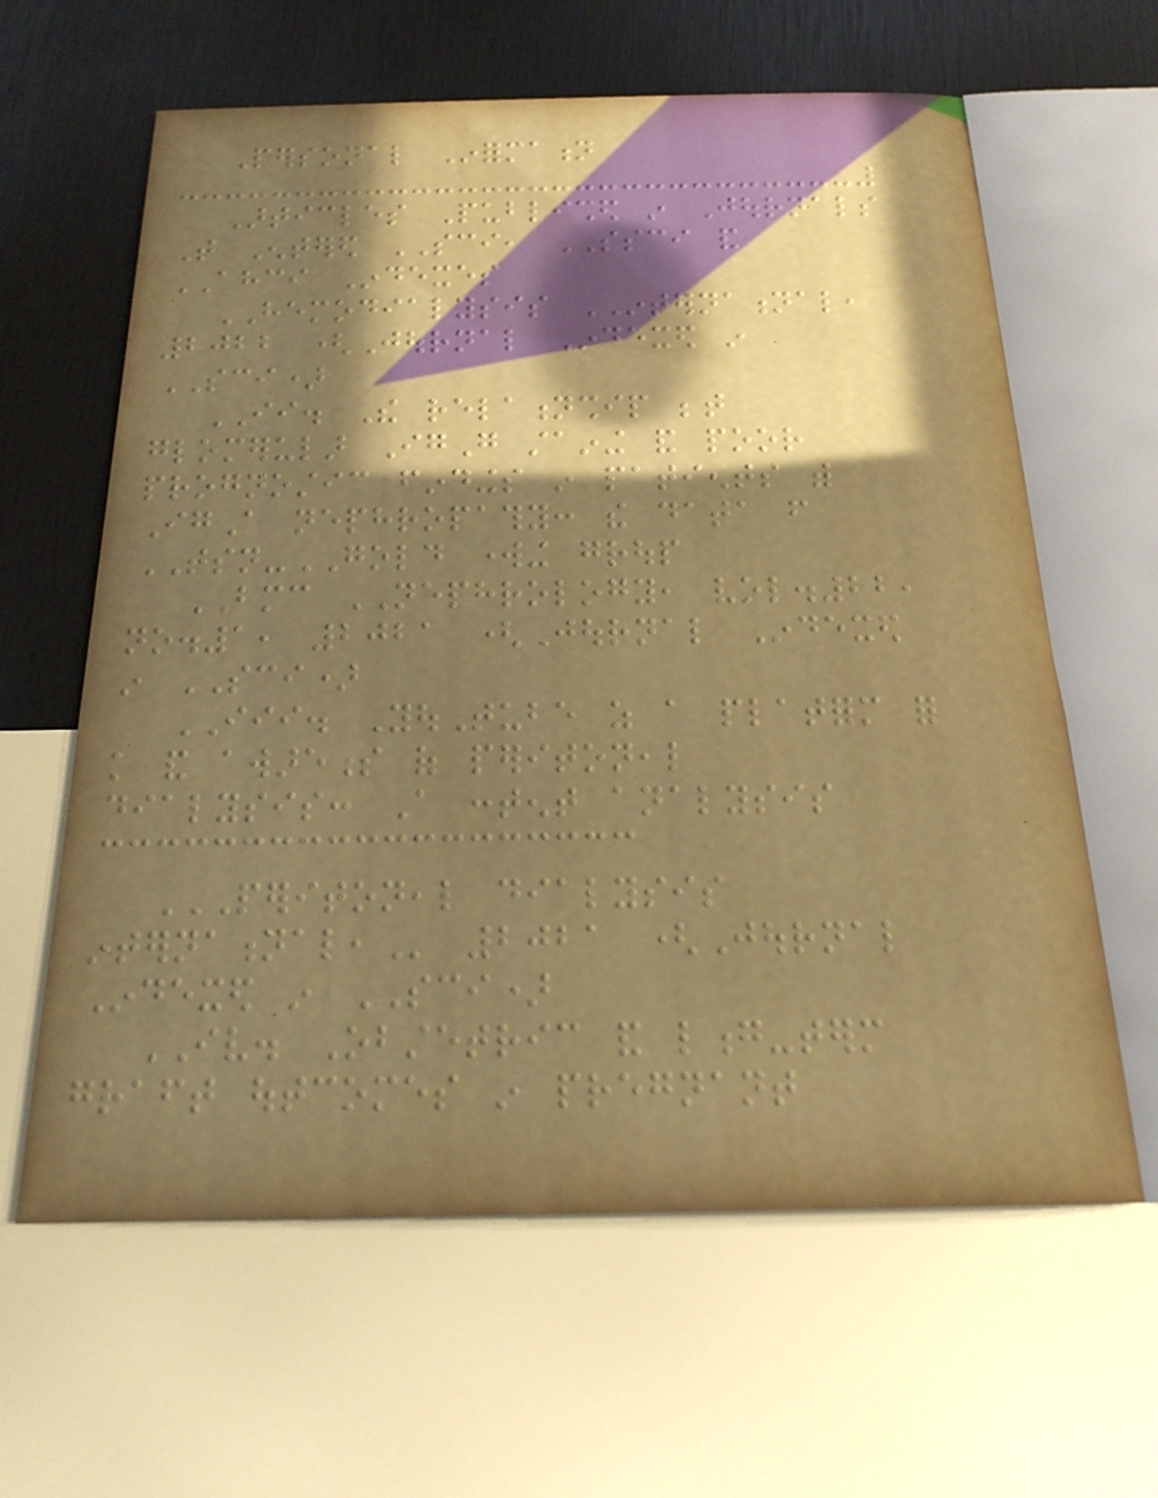Personal Information
Articles Published in Journals
That Entered SCI, SSCI and
AHCI Indexes
HEMODIALYSIS INTERNATIONAL,
2022 (Journal Indexed in
SCI)
II. The relationship between
glomerular IgG staining and poor
prognostic findings in patients with
IgA nephropathy: the data from
TSN-GOLD working group
BMC NEPHROLOGY, vol.22,
no.1, 2021 (Journal Indexed
in SCI)
III. YouTube as a platform for
knowledge and awareness of peritoneal
dialysis: A content analysis
PERITONEAL DIALYSIS
INTERNATIONAL, 2021 (Journal
Indexed in SCI)
IV. Obstetric and long-term
graft outcomes in pregnant
